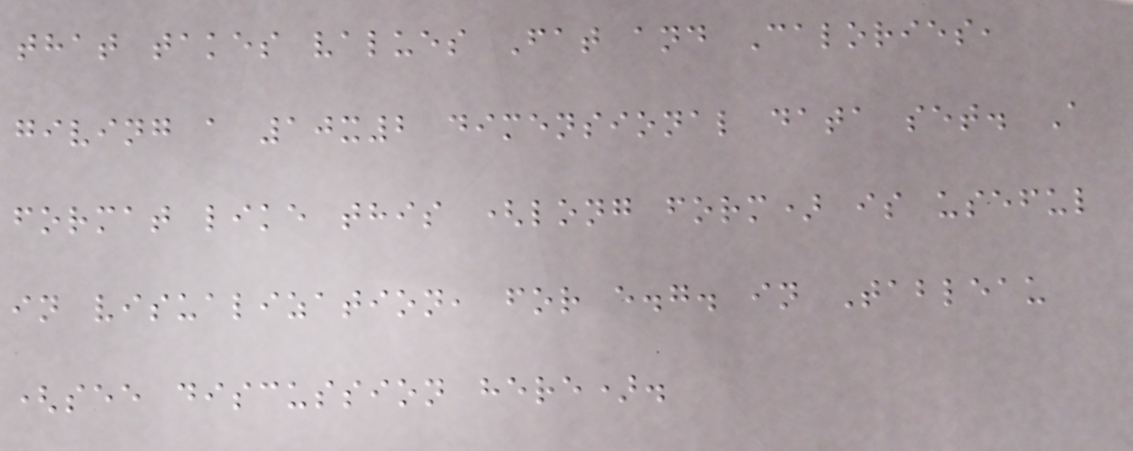that takes values Fat and Calories,
giving a 10x2 dimensional data set. A
format like this (long form) is useful
in visualization, for e.g. in Tableau
(see discussion here).
